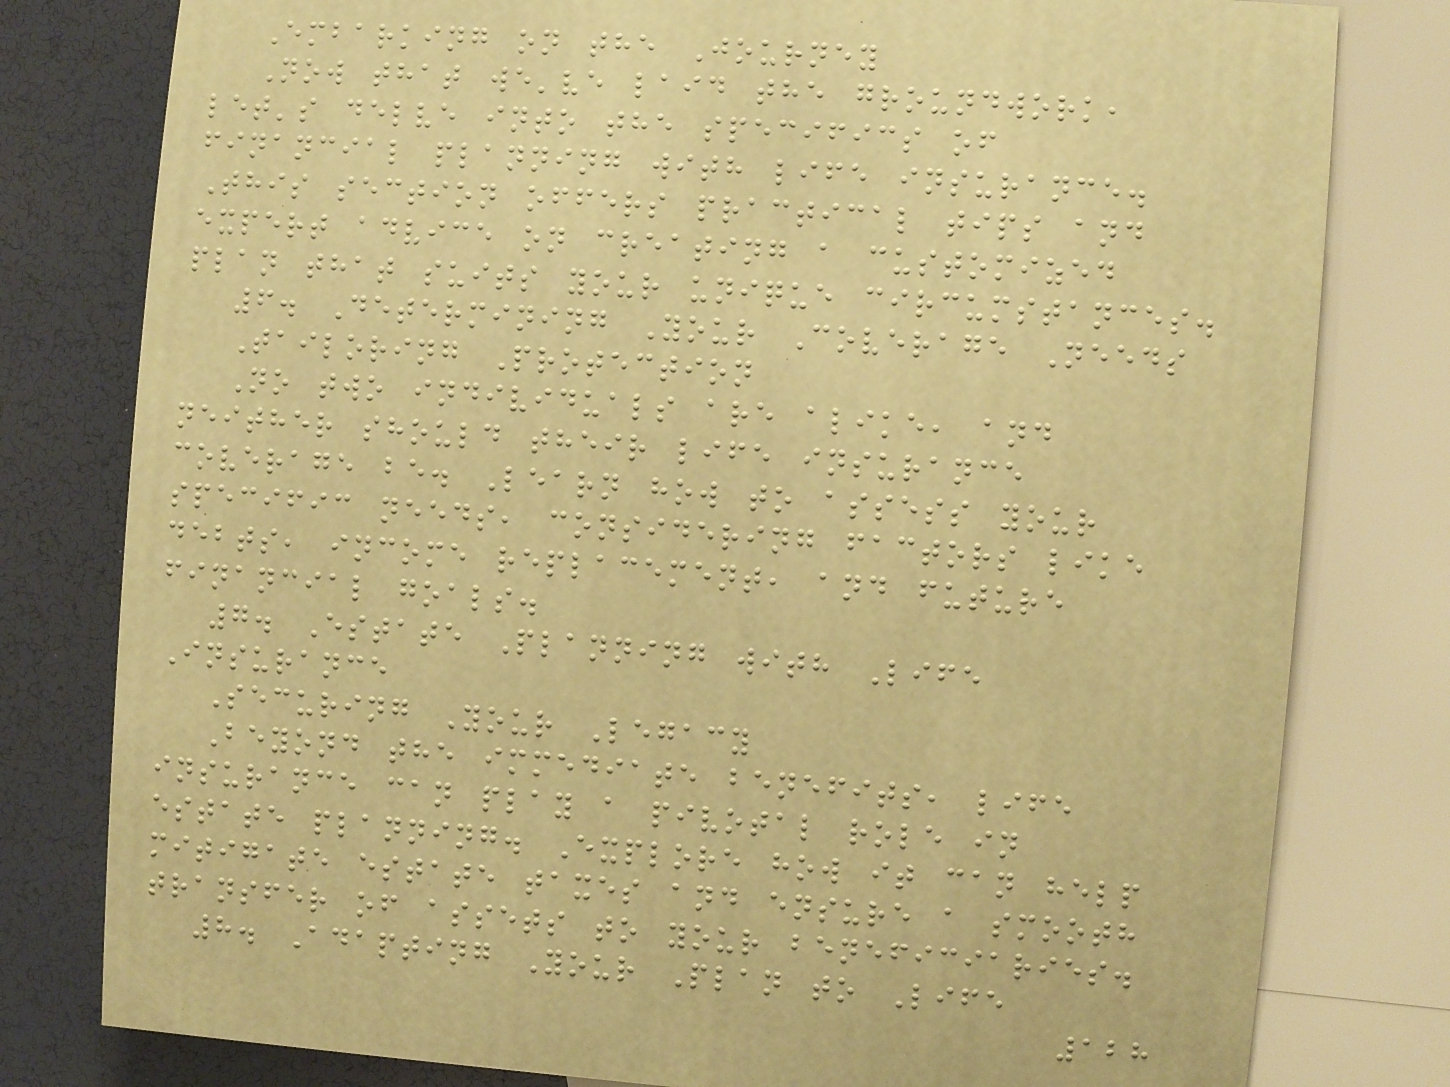Embarking on the Journey
Now that we've laid the groundwork,
let's delve into the specifics of
financial planning with life insurance.
This section offers practical tips and
expert advice on creating a customized
plan that suits your unique circumstances.
6. Determining Your Coverage Needs
Tailoring Protection
No two individuals are alike, and
neither should their life insurance
coverage be. Learn how to assess your
specific needs, considering factors like
debts, income replacement, and future
financial goals.
7. Estate Planning with Life
Insurance
Securing Your Legacy
Beyond the immediate benefits, life
insurance can play a pivotal role in
estate planning. Explore how it can help
mitigate estate taxes and ensure a smooth
transfer of assets to your beneficiaries.
8. Adapting Your Plan to Life
128
